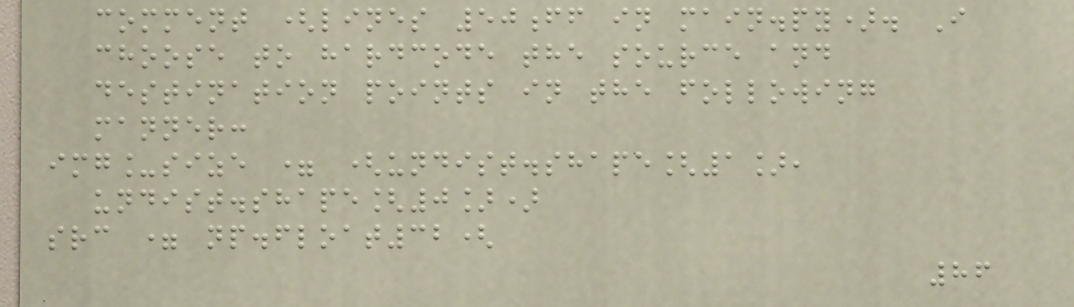comment (lines 50ff in main.py). I
choose to hardcode the source and
destination points in the following
manner:
img_size = (undist.shape[1],
undist.shape[0])
src = np.float32(
86
